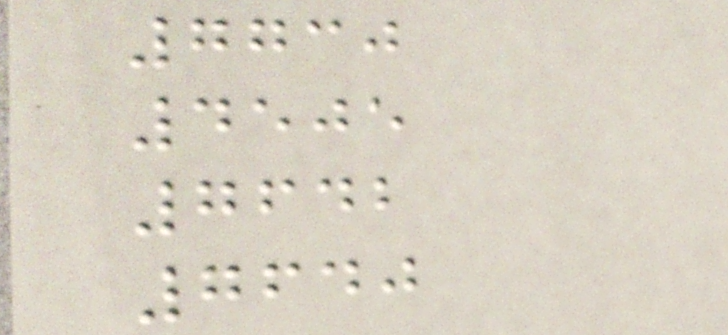7730
4505
7642
7640
